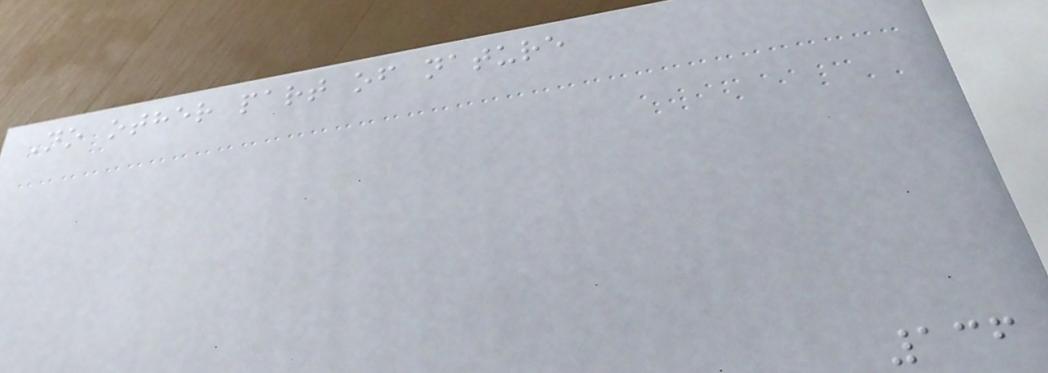No other part of nature
136
